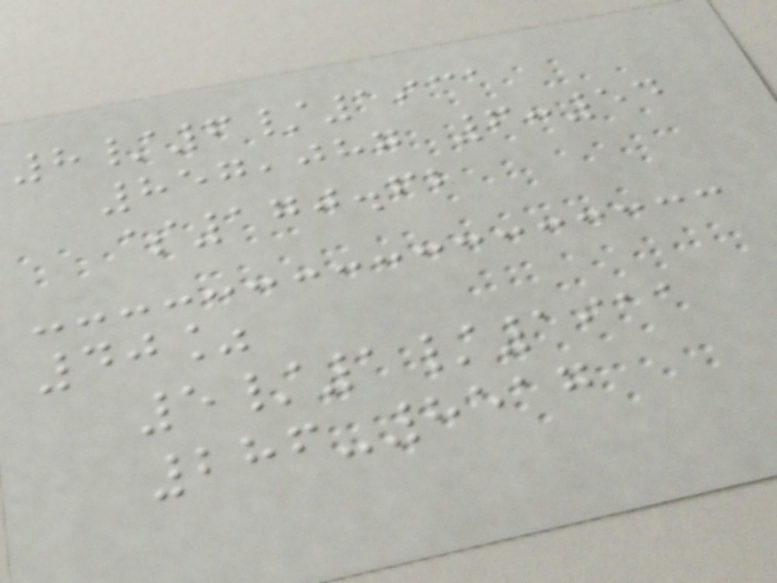8/6/1931
857,087 6:54
$170.62
40%
5/1/1911
286-8517
